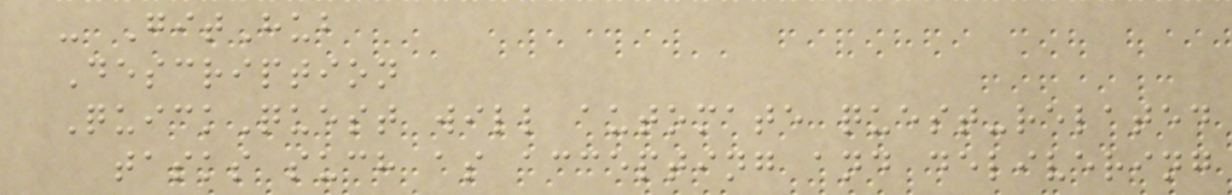- GitHub
Description
QuickQuest will automate quest-related
tasks such as accepting and delivering
